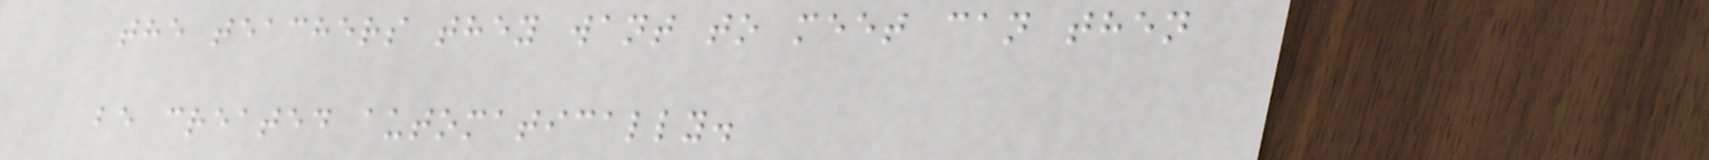the teachers they want to meet can then
be created automatically.
